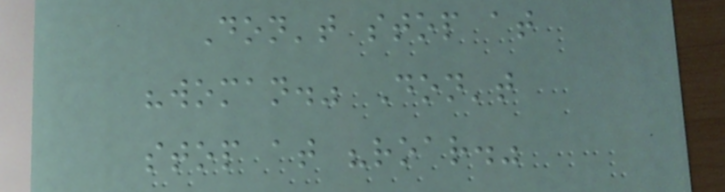Don't stop at
"woman." Don't
stop at "roar."
